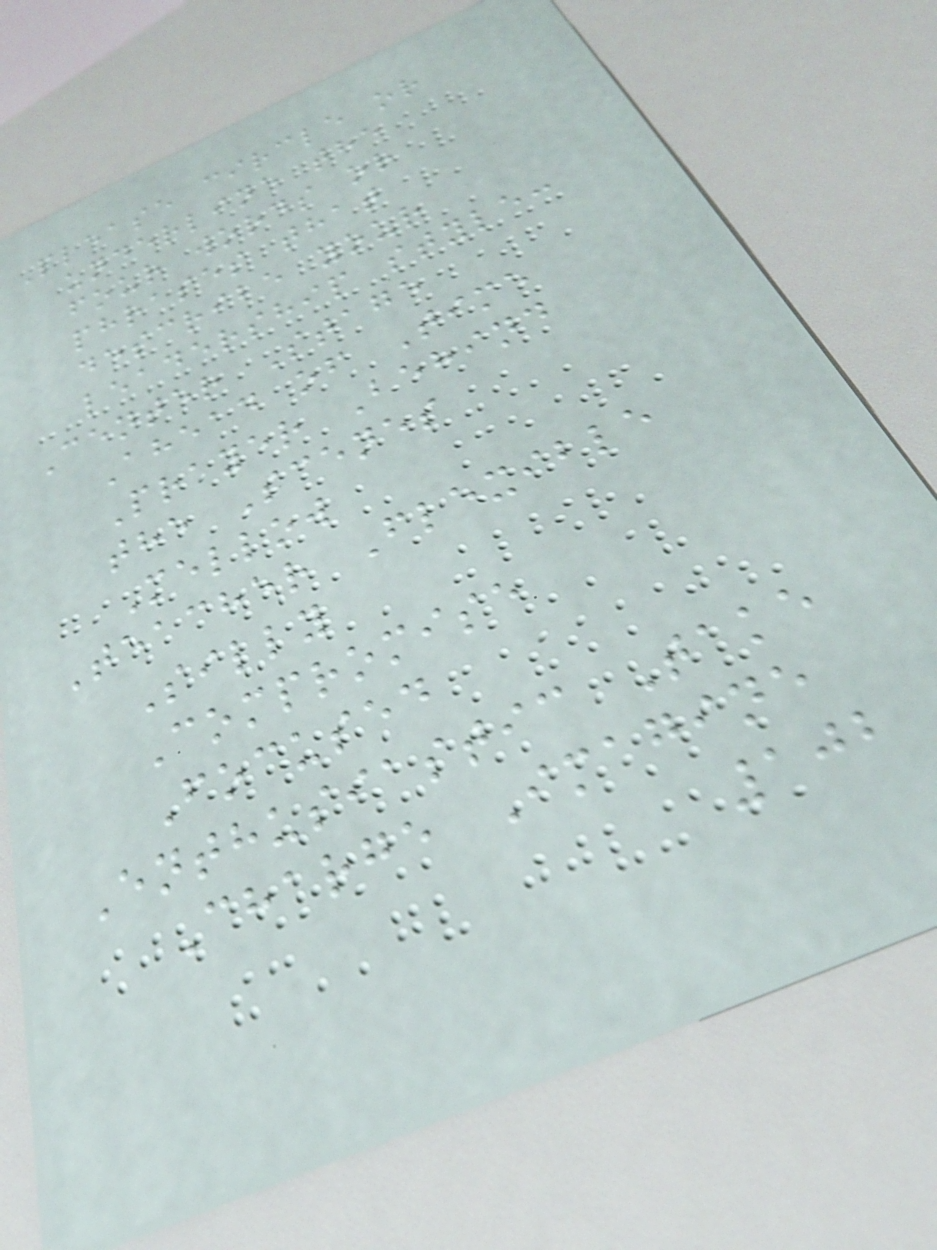Please circle or
underline the
four words or
phrases that
describe your
leadership style:
Center Stage
Ahead of Time
Prayer Behind
the Scenes
Mellow
Teacher Flexible
Silly
Compromise
Focused
Enthusiastic Take
Charge Imagine
102
